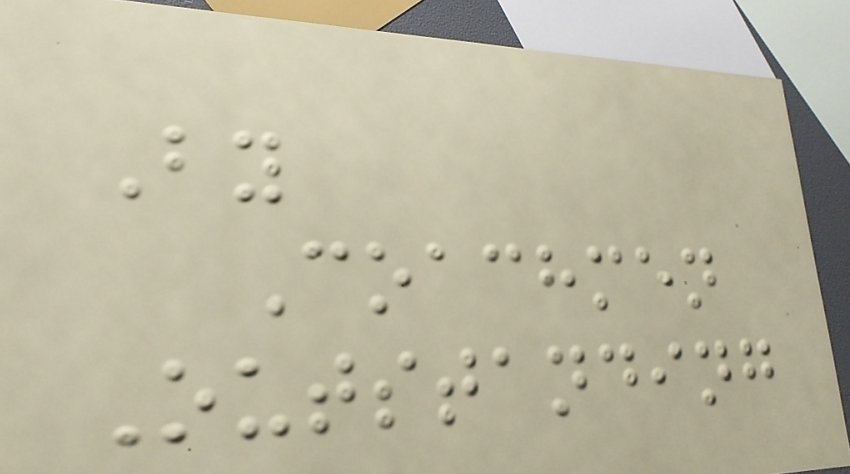By
Coachmen
Outstanding
